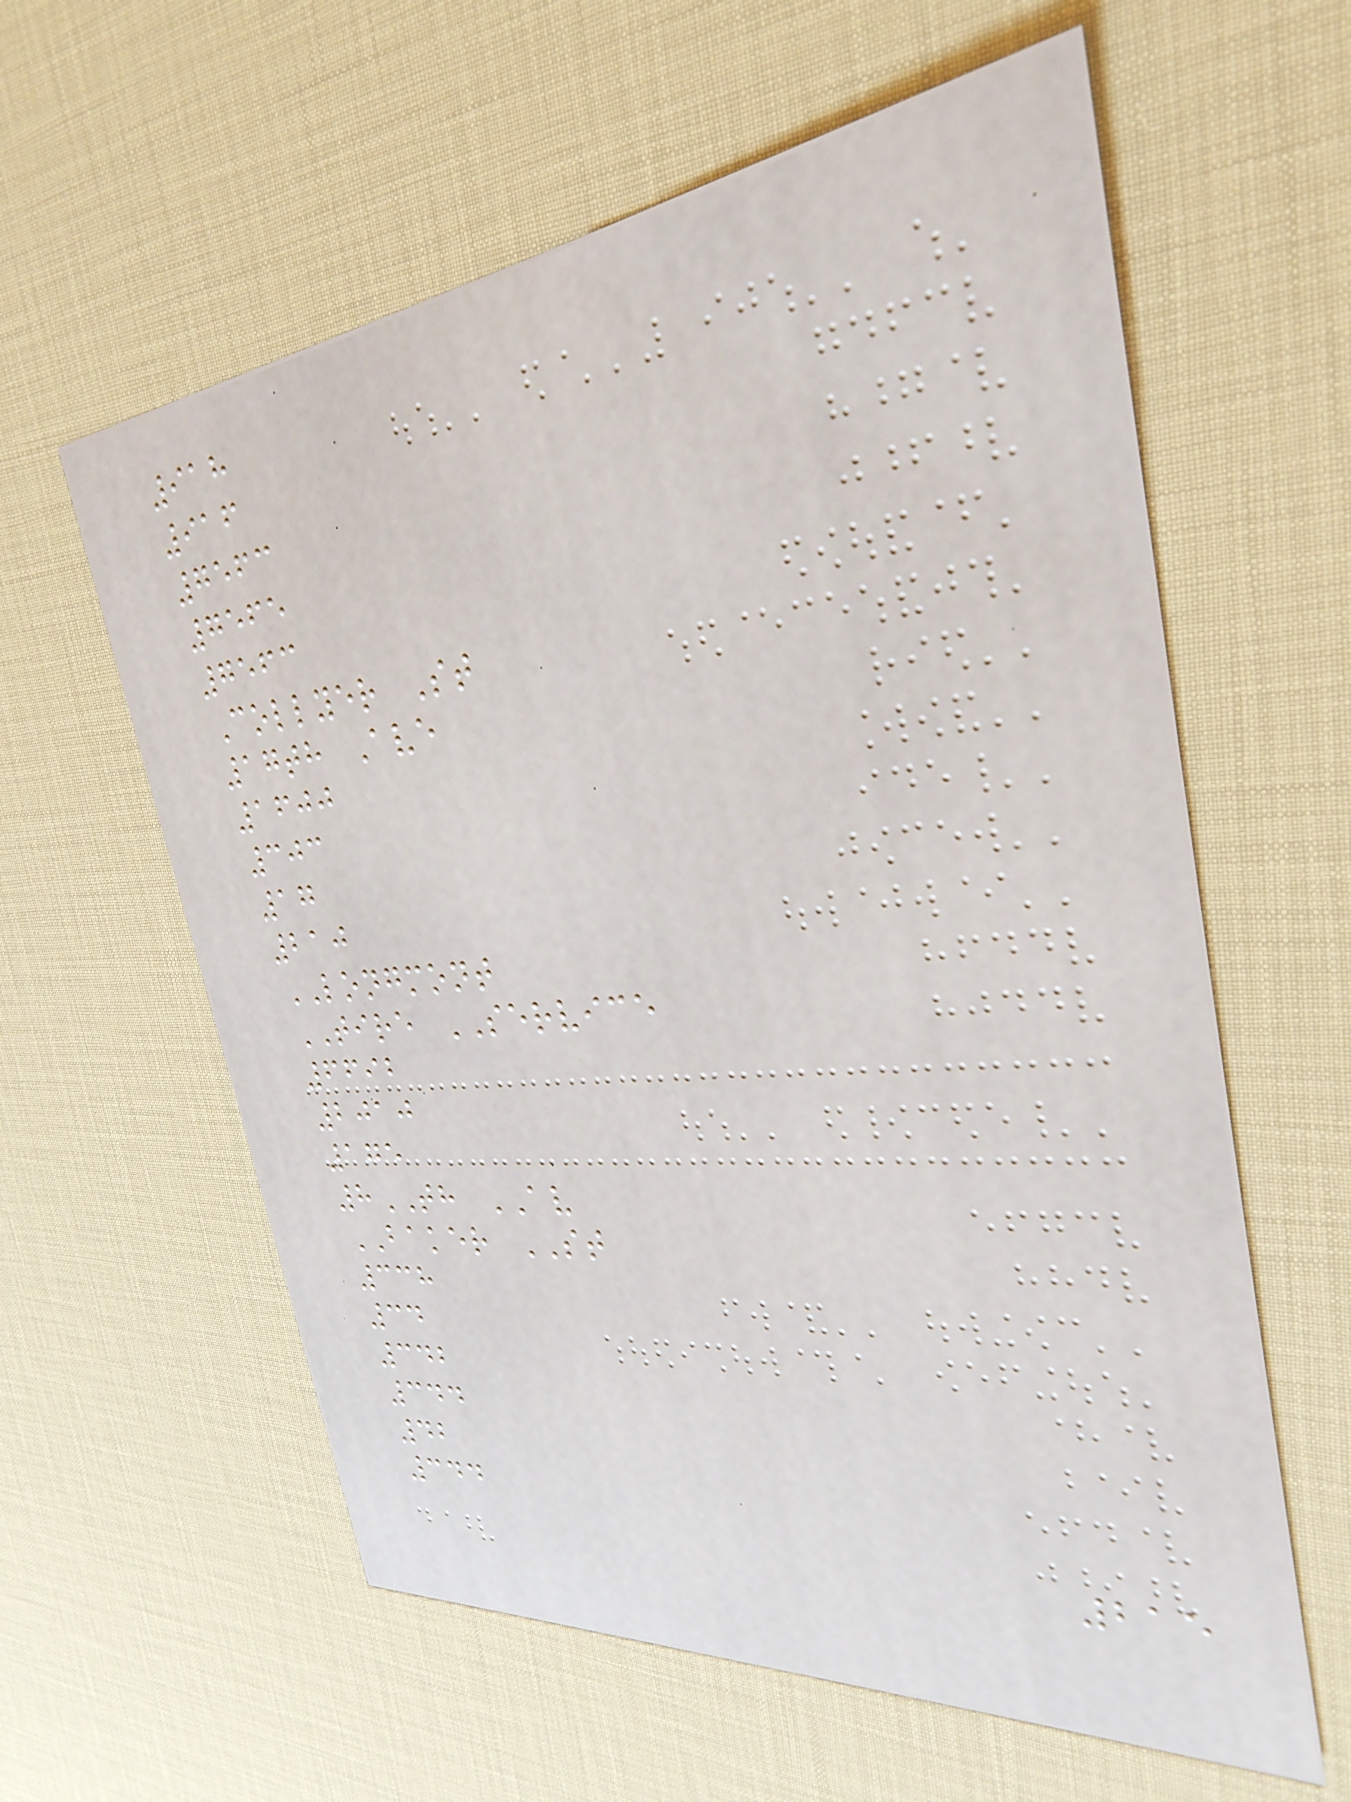918
916
7563
7565
7563
Collyer St
17th Ave
1600
303
17
210
LONGMONT
TIRE SERVICE
6692
2010
175
8TH AV
BAKER ST
338
34
342
344
42
344
215
